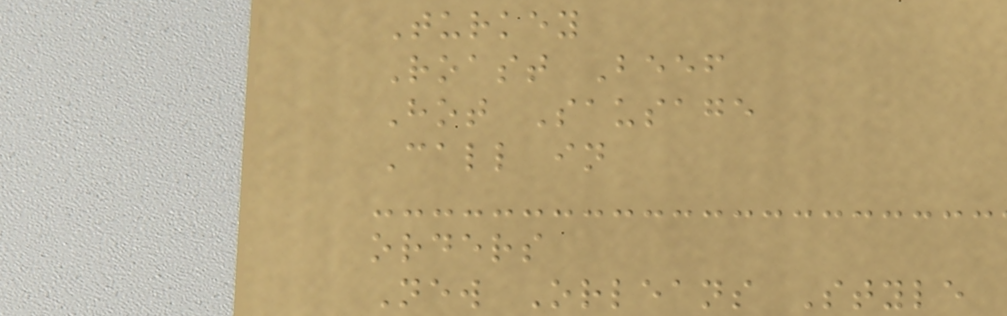Turkey
Roast Beef
Hot Sausage
Call in
orders
New Orleans Style
